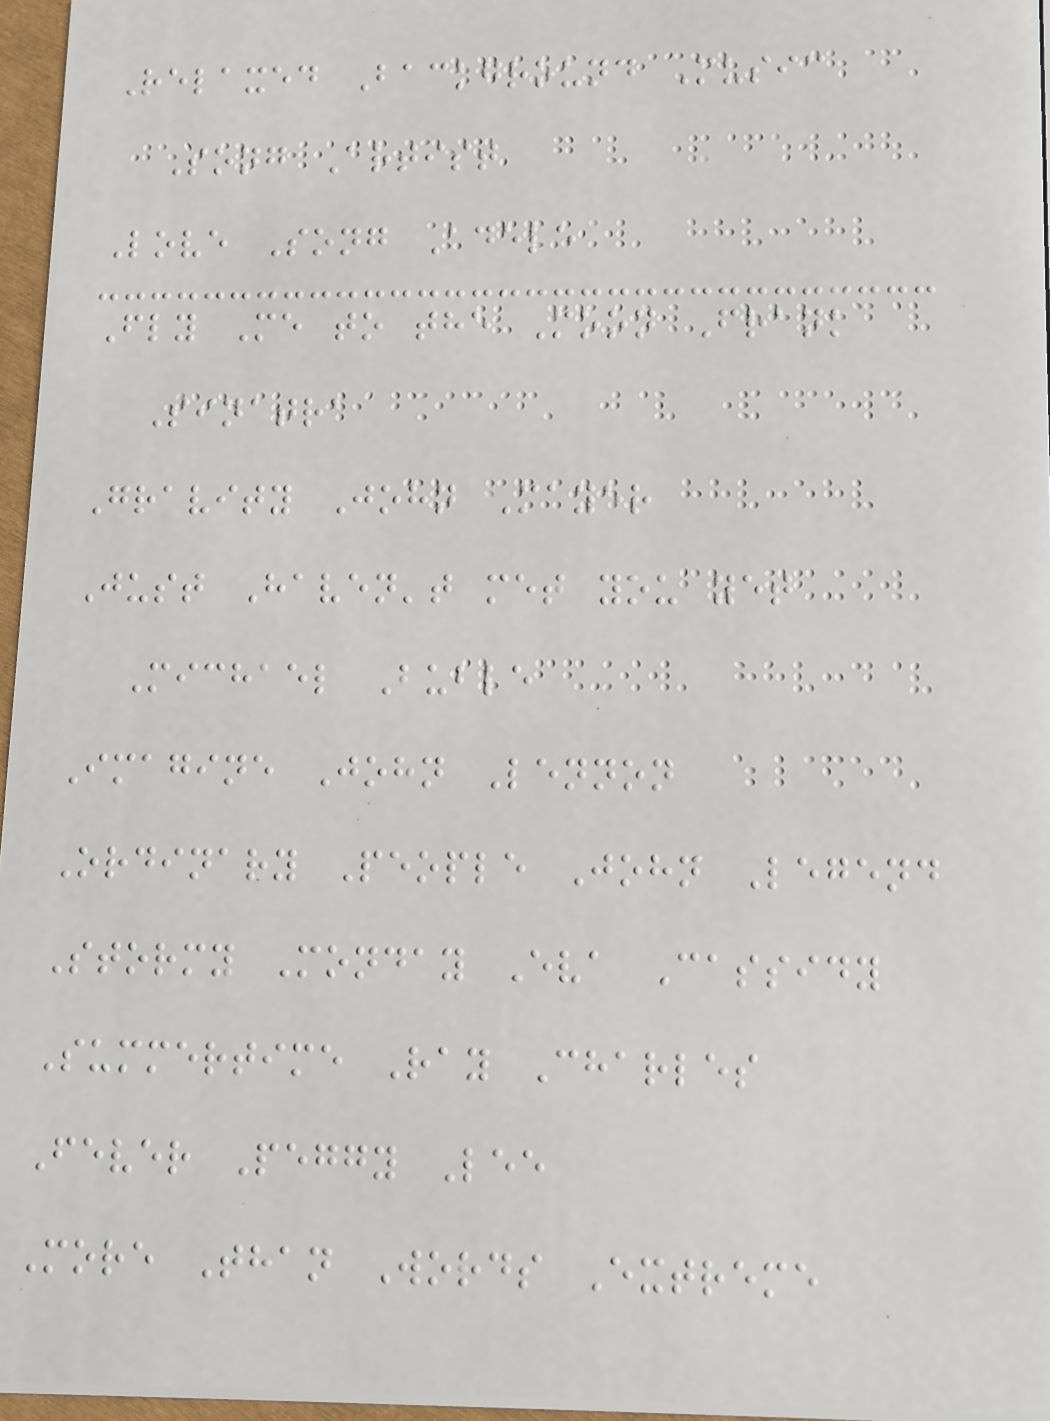Relaxed Background Music
Song Artist
Love Song Adele
Fly Me to the Moon Frank
Sinatra
Gravity John Mayer
Just Haven't met you yet
Michael Buble
Imagine John Lennon
Ordinary People John Legend
Stormy Monday Eva Cassidy
Summertime Ray Charles
Fever Peggy Lee
More Than Words Extreme
